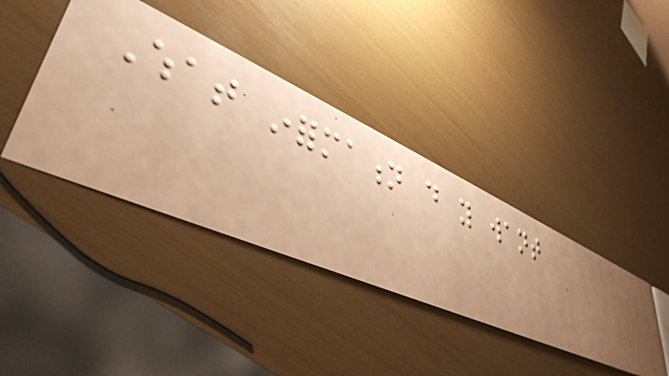What information do you want
